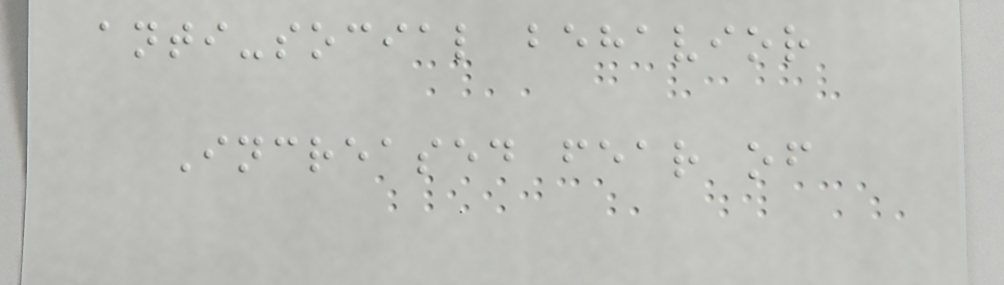anti-social behavior
Increased fear of
